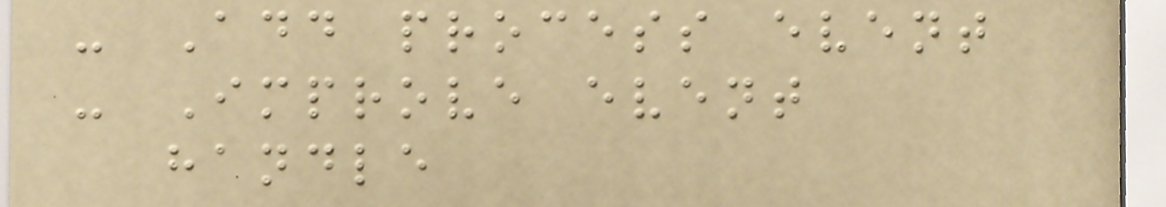- Add process event
- Improve event
handle
